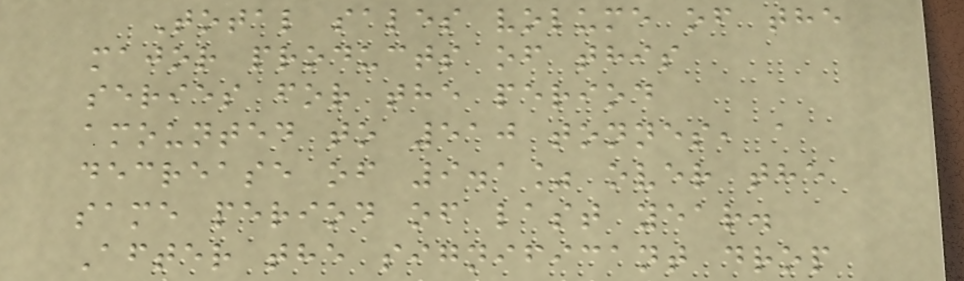Total sales volume of the
major products of this
series for the period
amounted to 510 tonnes, a
decrease of 9.1% over the
same period of last year.
After the significant drop
